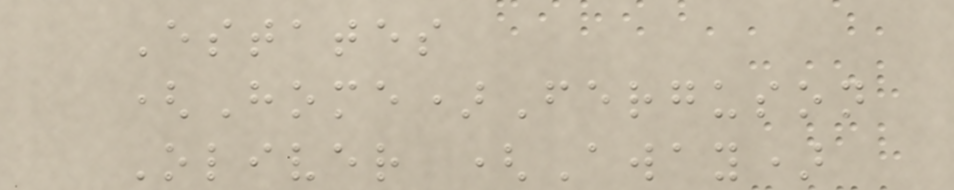Estates
(Home)Ferguson
Oliver (Away)
